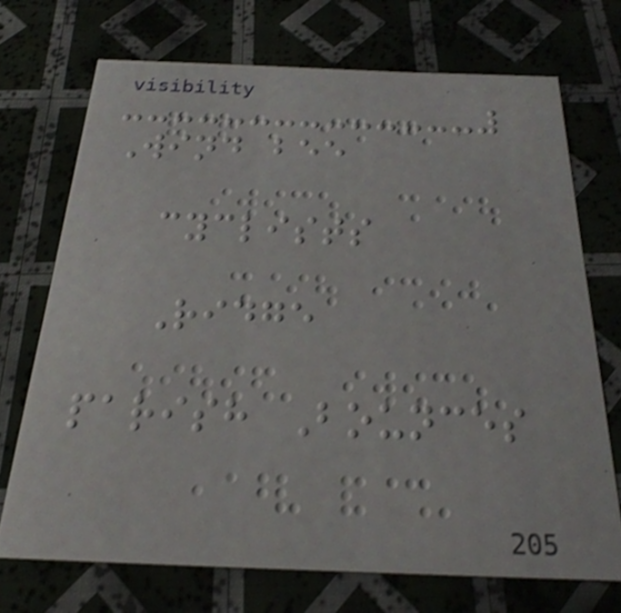Wind bee
cyclists
Ridge
parish Bounces
